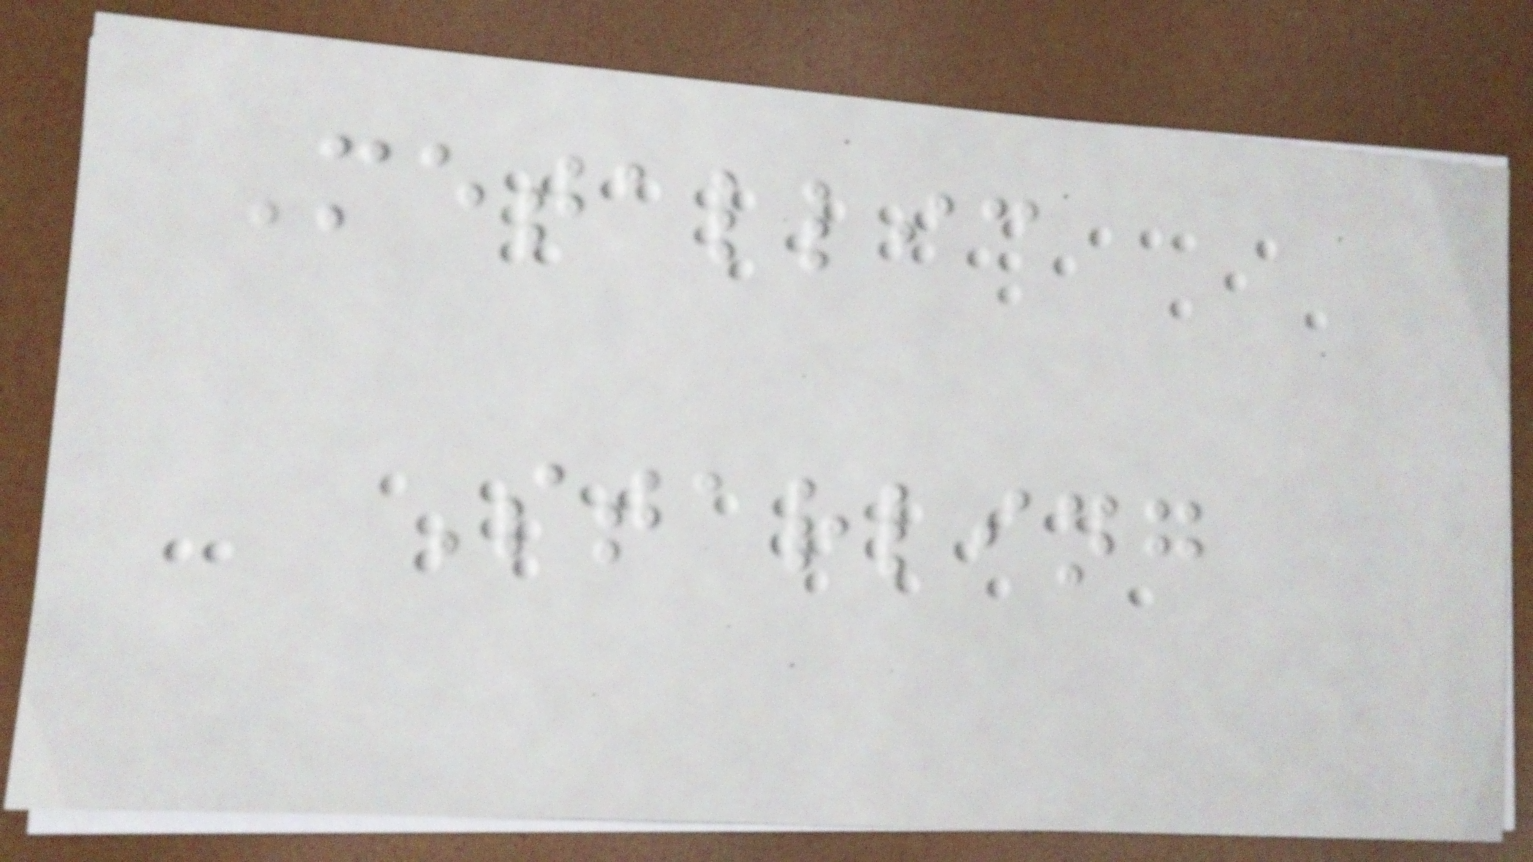Metallic
Starling
